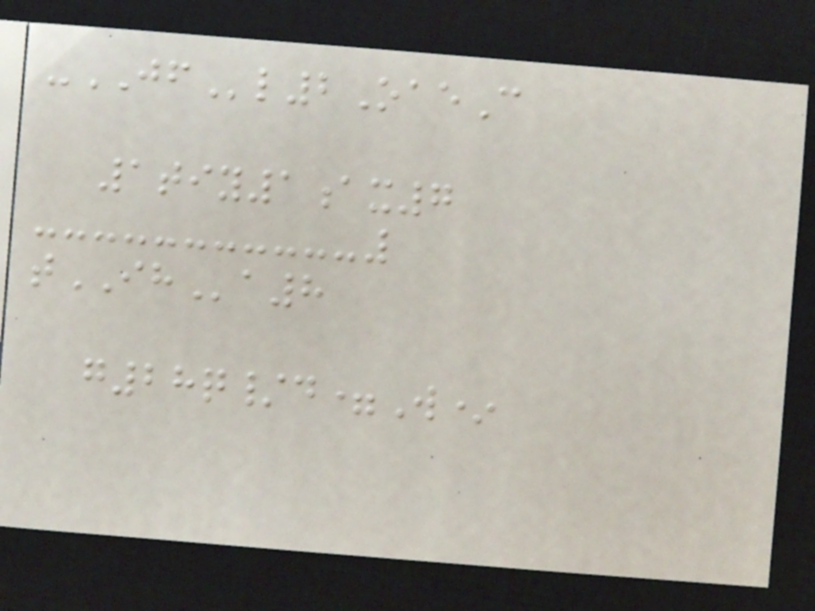-JFl2OaeC
1tiy1ax7
tIHa8
g28q/d=W*
